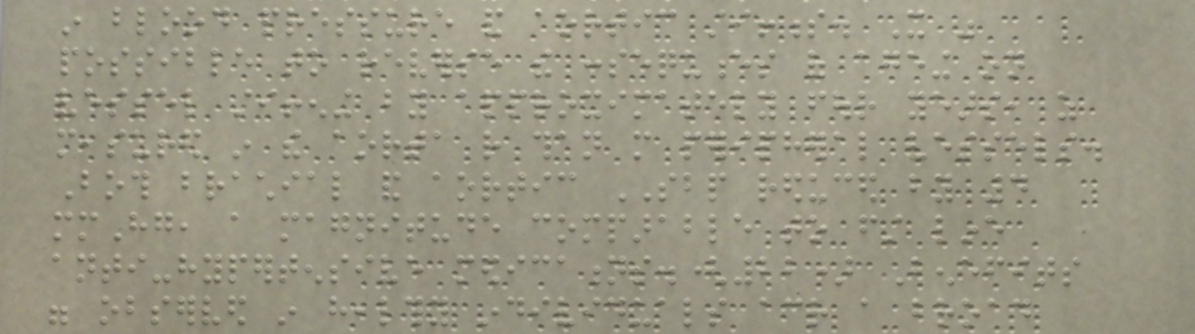in blood pressure and aortic stiffness. It was
possible to reverse the consequences of ageing on
vessel stiffening by approximately four years, as
measured in the aorta rather than more peripheral vessels.
Both brachial and aortic SBP reduced by 4
mmHg, a magnitude comparable to first line
anti-hypertensive medications.(22) Benefits
were observed in healthy individuals across a broad
